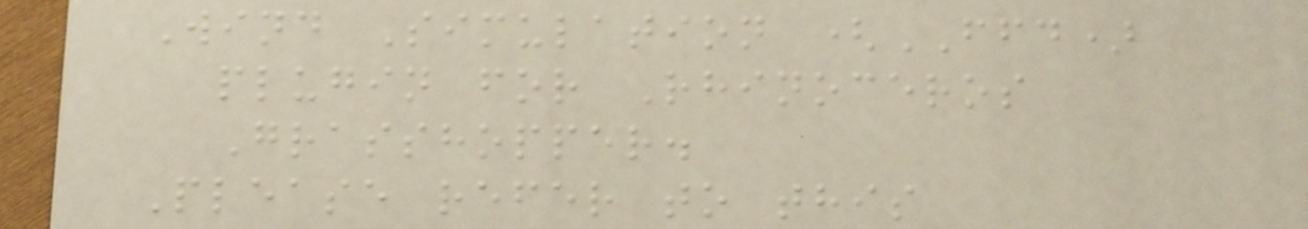Wind Simulation (FFD)
plugin for Rhinoceros
Grasshopper.
Please refer to this
